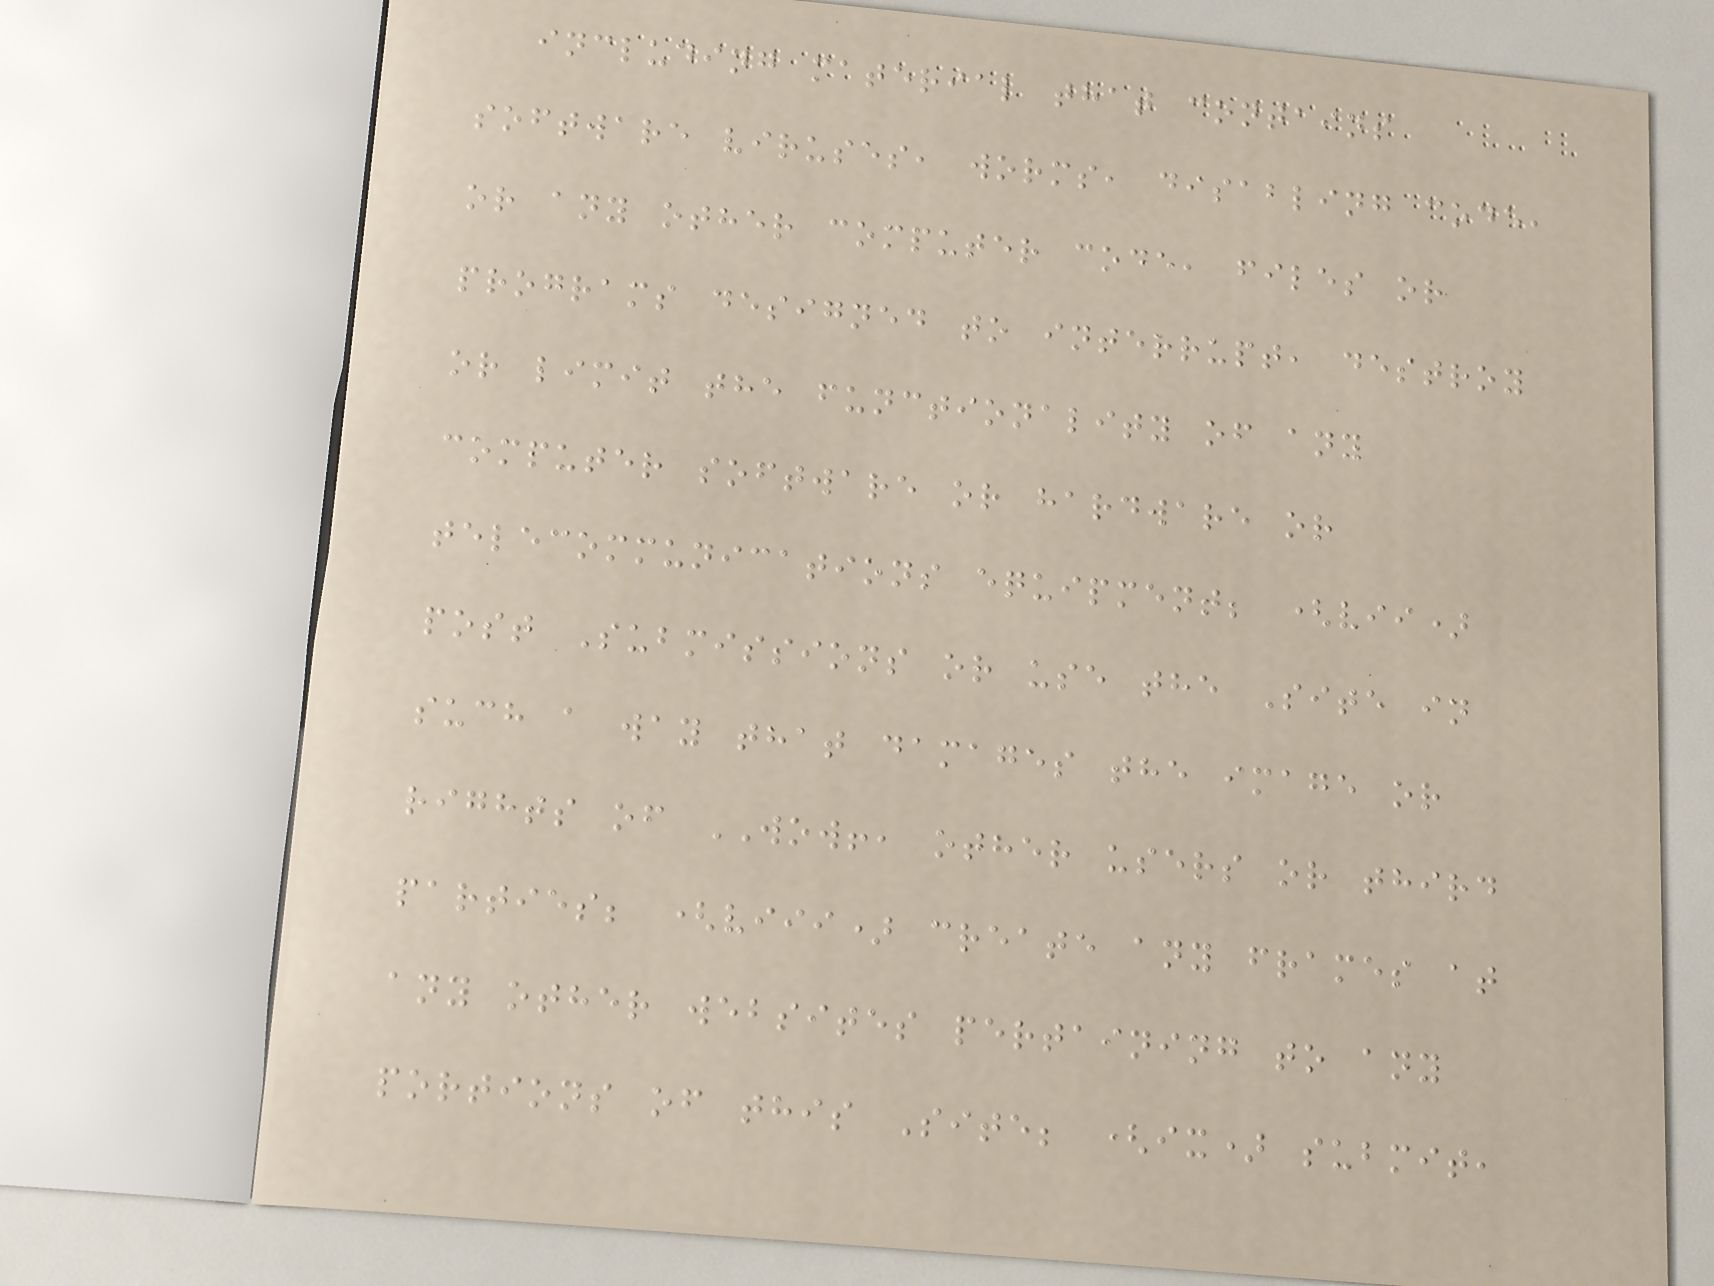including material that contains
software viruses, worms, disabling code,
or any other computer code, files or
programs designed to interrupt, destroy
or limit the functionality of any
computer software or hardware or
telecommunications equipment; (vii)
post Submissions or use the Site in
such a way that damages the image or
rights of WOW!, other users or third
parties; (viii) create any frames at
any other websites pertaining to any
portions of this Site; (ix) submit,
